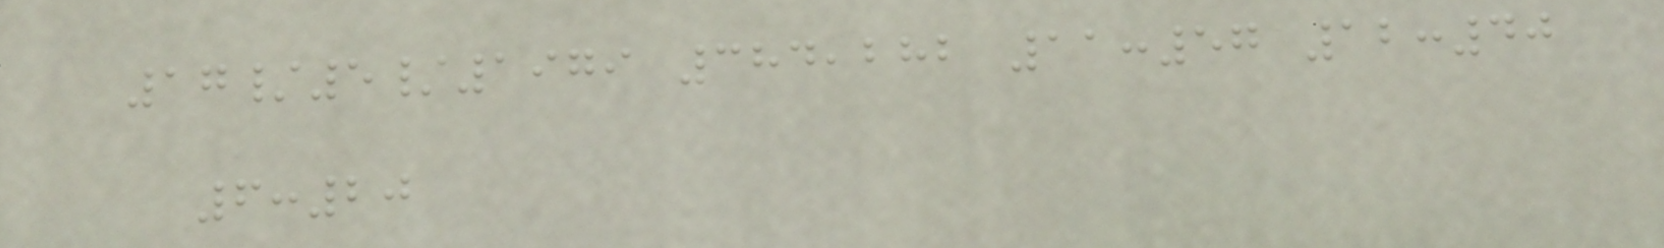17/5/1979 384,282 11:57 12:40
6:20
